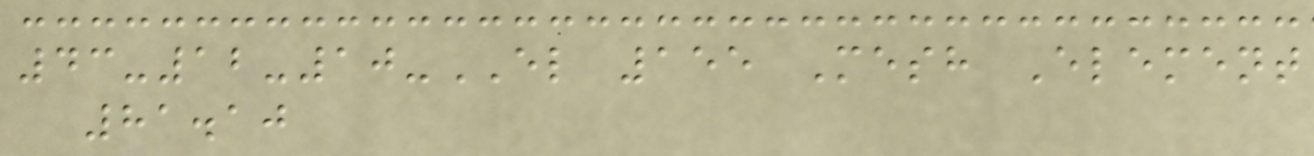43-12-10-EL 155 Mesh Element
81.10
